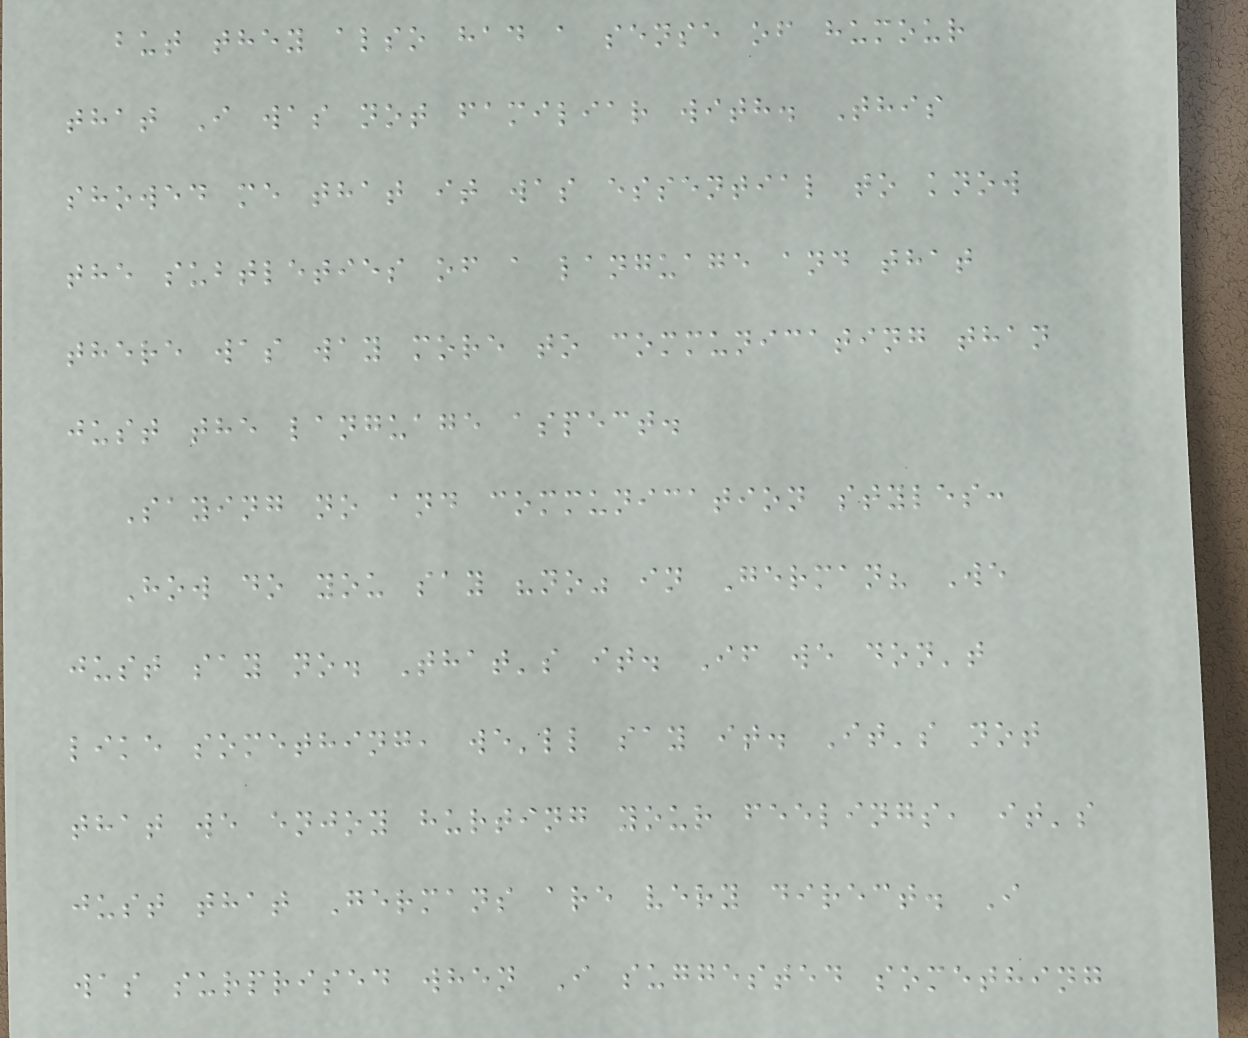but they also had a sense of humour
that I was not familiar with. This
showed me that it was essential to know
the subtleties of a language and that
there was way more to communicating than
just the language aspect.
Saying no and communication styles:
How do you say "no" in German? We
just say no. That's it. If we don't
like something, we'll say it. It's not
that we enjoy hurting your feelings, it's
just that Germans are very direct. I
was surprised when I suggested something
